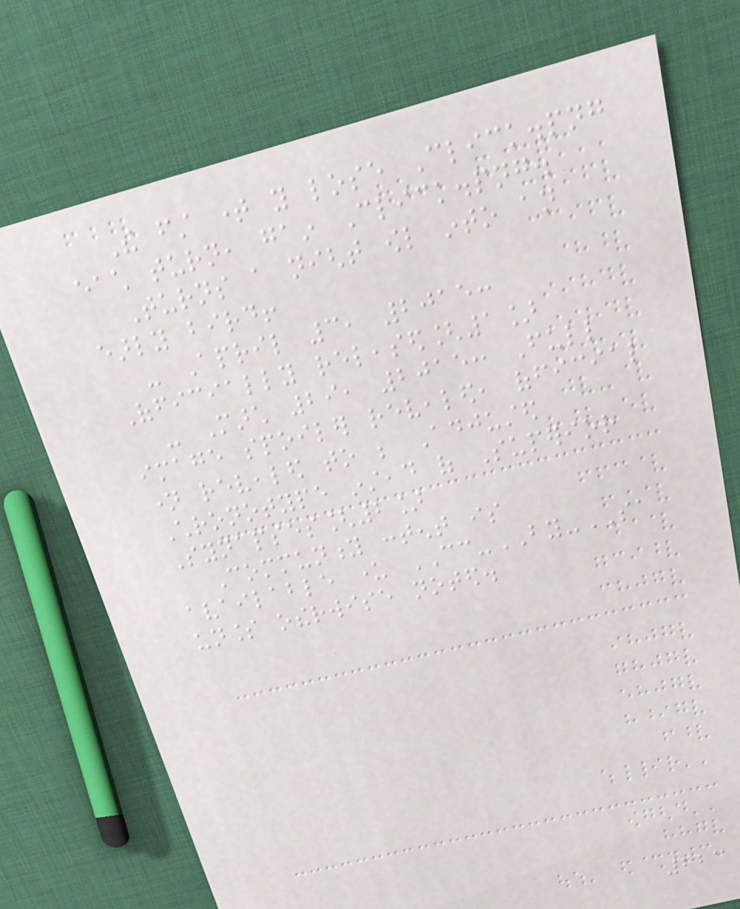The first time you lose Click.png
each turn, gain Click.png.
Turns a night owl into an
early bird!
- April 3, 2015:
Officially released[1]
- March 29, 2015: Full
image spoiler revealed, official
name revealed to be Adjusted
Chronotype instead of Superior
Synapses[2]
Community content is
available under CC-BY-SA
unless otherwise noted.
223
